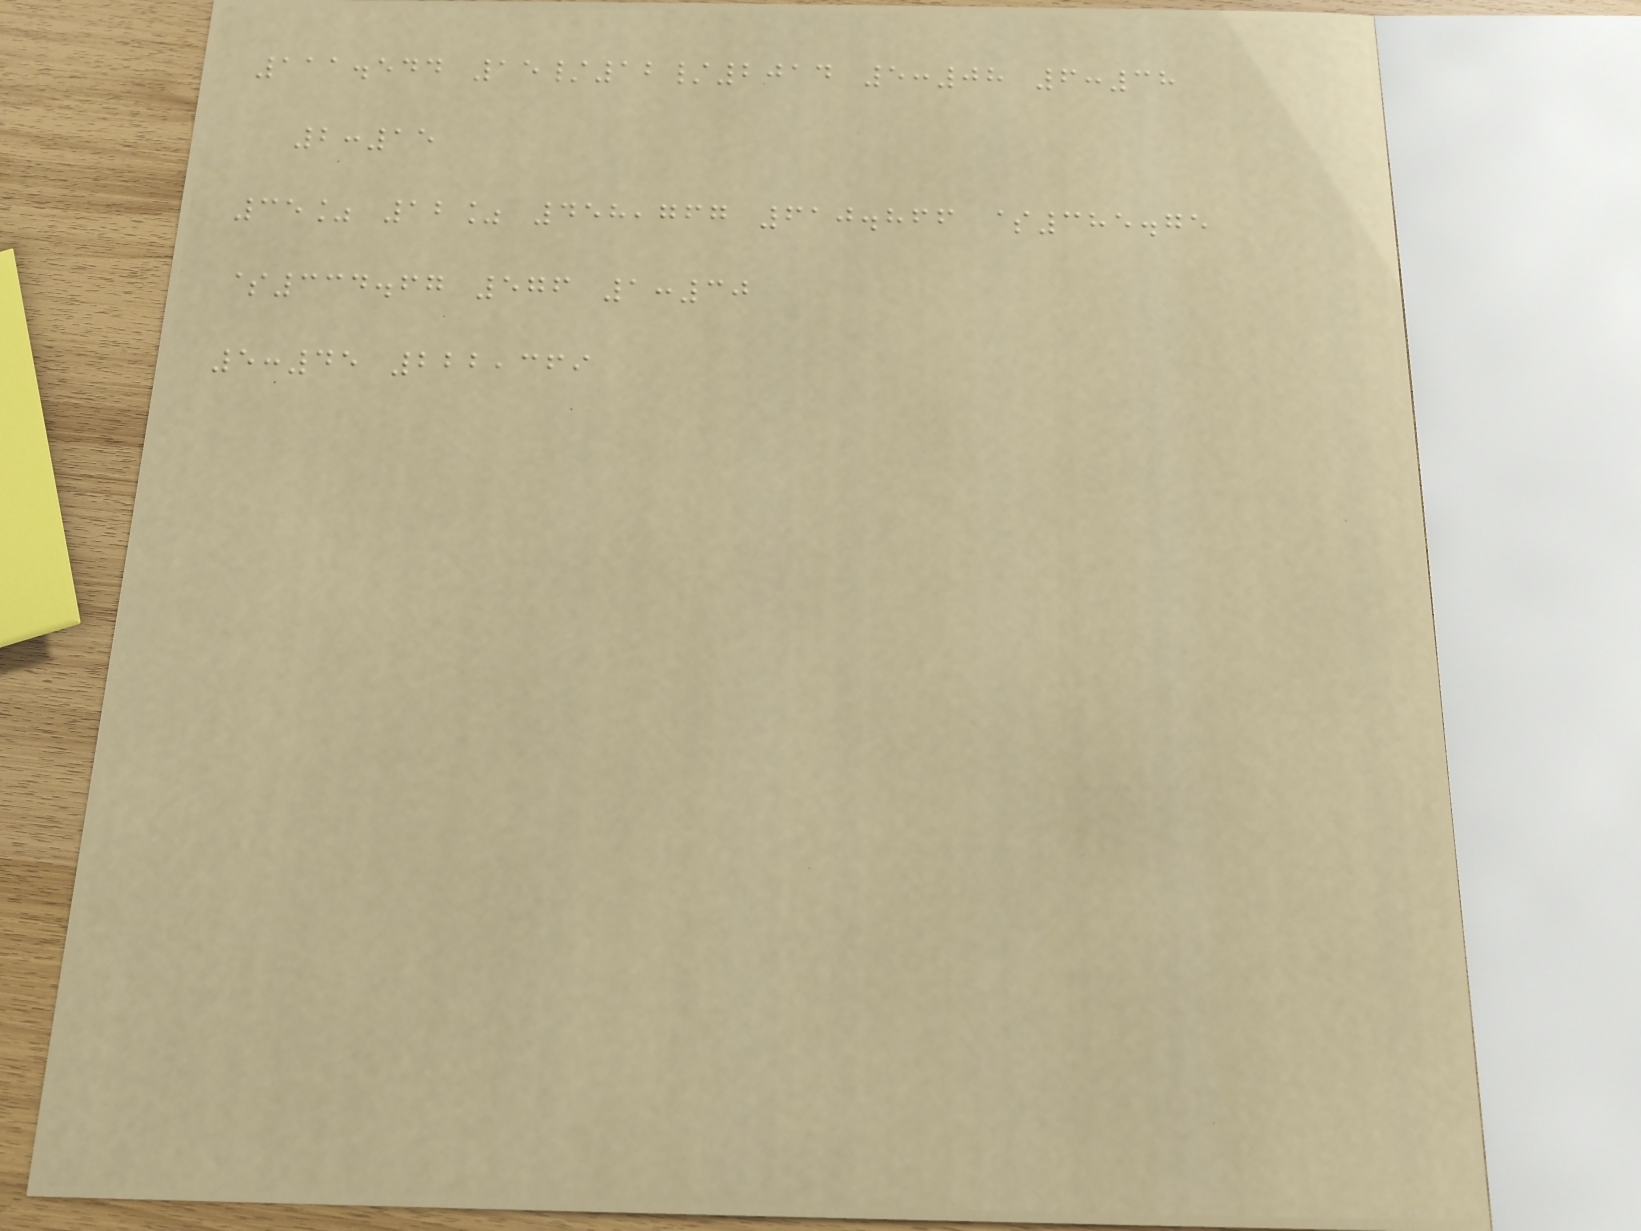111.544 15/12/2014 5:08 6:38
2:15
35% 12% 458,767 610.866 $385.75
$334.67 576 1:30
5:45 222,369
